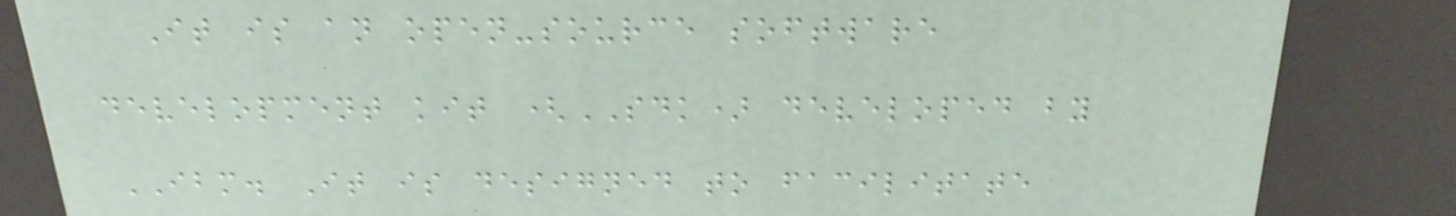It is an open-source software
development kit (SDK) developed by
IBM. It is designed to facilitate
